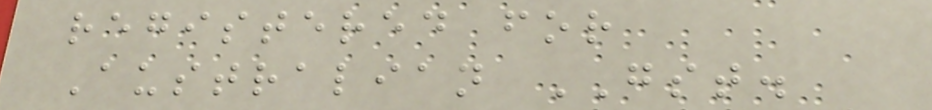registered for
Australian GST.
